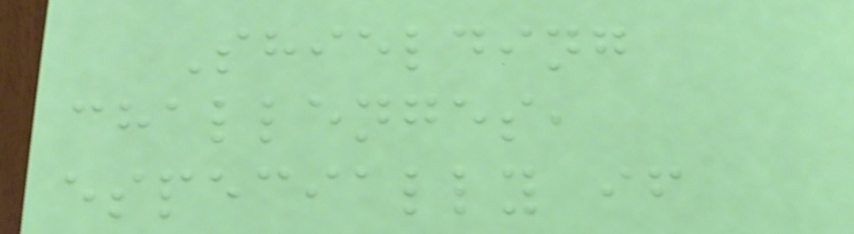Shielding
challenges,
especially if
